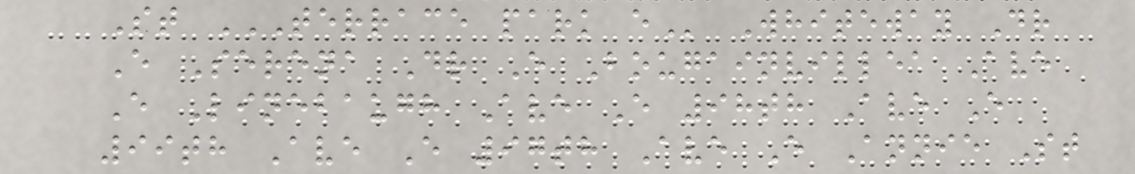St TERRACE PARK E Whiteway Dr
E Serena Dr E Bougainvillea Ave
E Linebaugh Ave E 98th Ave E
99th Ave E 97th Ave E Annie St
